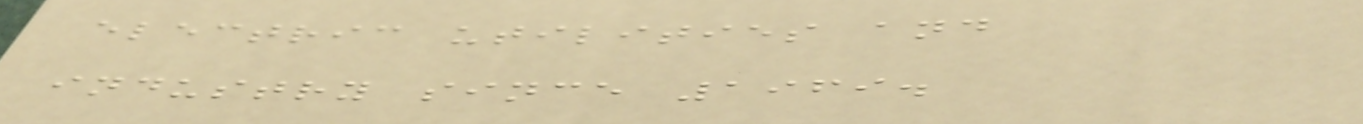electric utilities and
industry since 1969.
